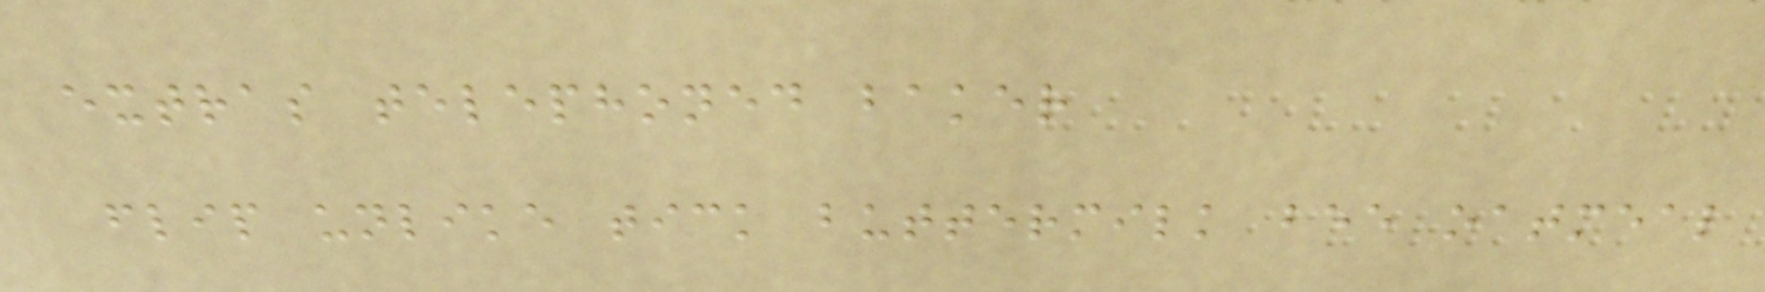extras telephoned baker
flip unlike tick buttermilk bee oatmeal
